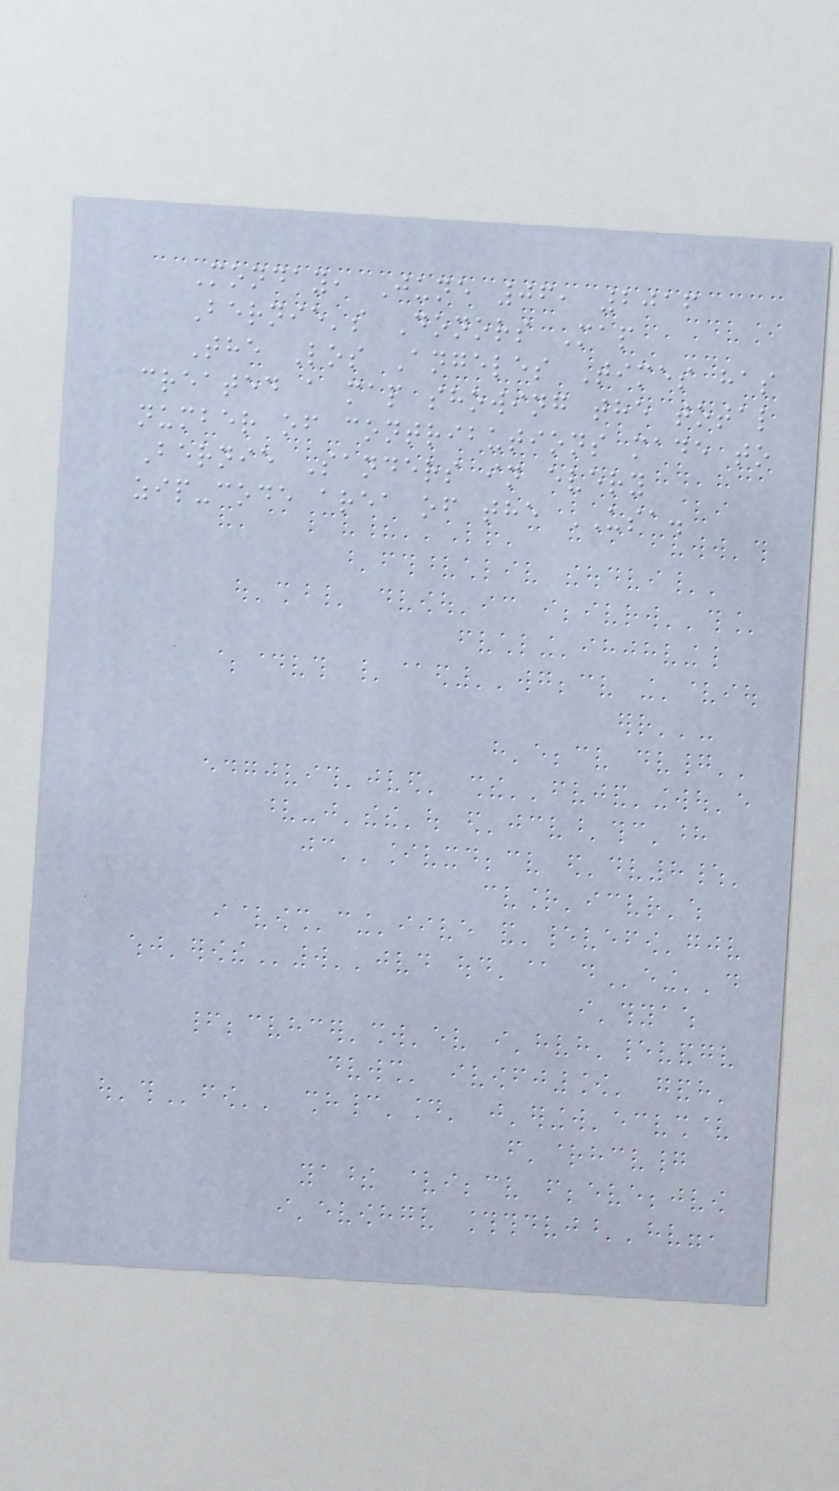Monday, June 06, 2016
Bernie's Donors Map
The Los Angeles Times has
created a map showing the total
number of contributions made to
Bernie Sanders in every
zip-code area of the USA.
